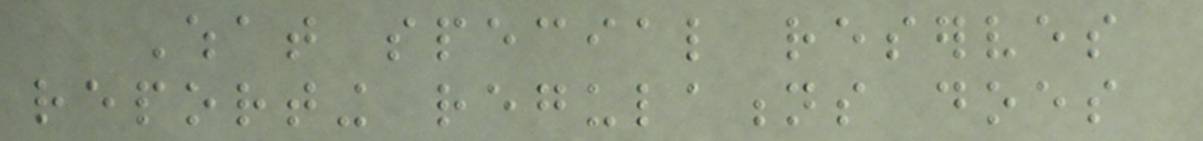What special reserves
reporting regulations does
